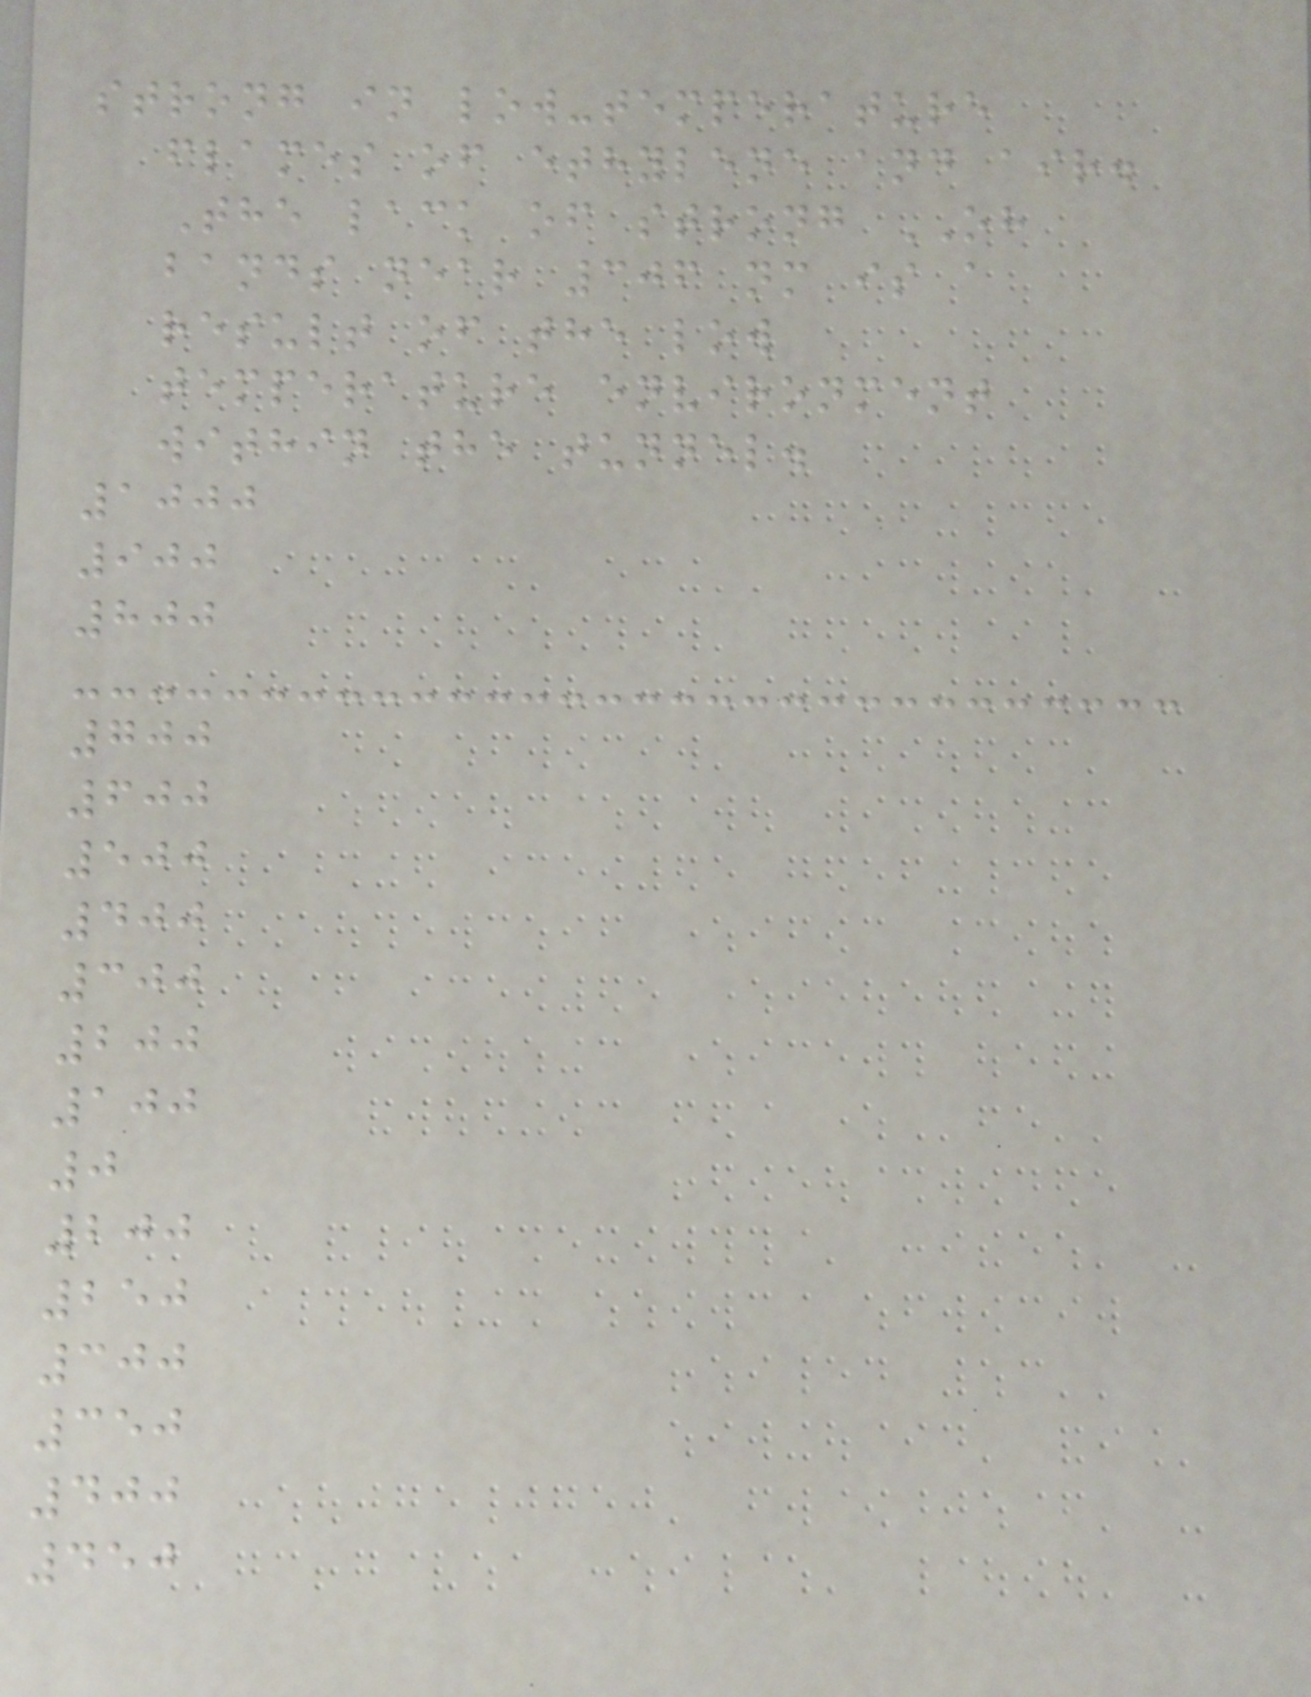strong in low-temperature
flames of ethylene and air.
The lack of strong OH
bands near 306 nm is a
result of the low
temperature environment
within the tunnel.
1000
900
800
700
600
500
400
300
200
100
0
200
250
300
350
400
450
